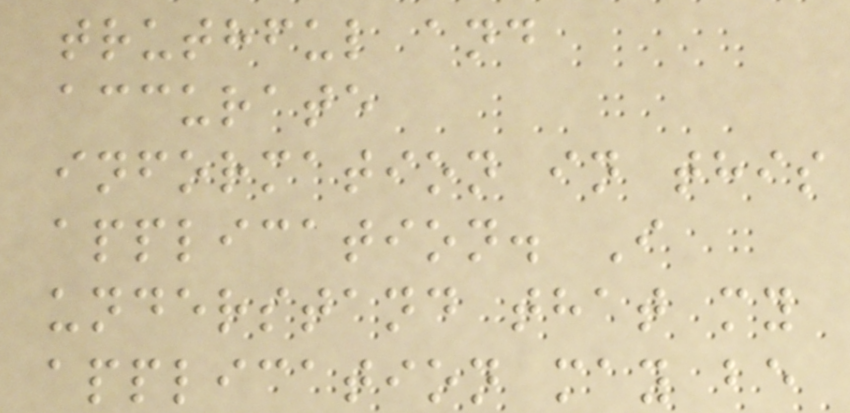truthful and
accurate
information in this
application. I
understand that my
application may be
